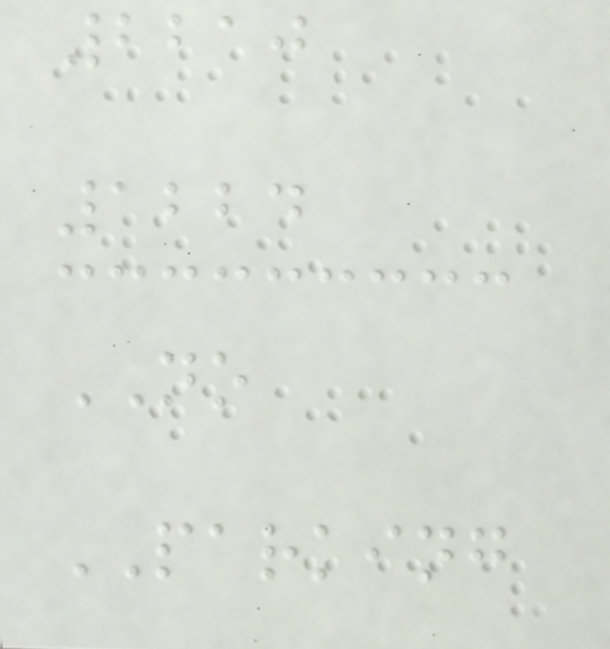2210
1224
NO
PARKING
